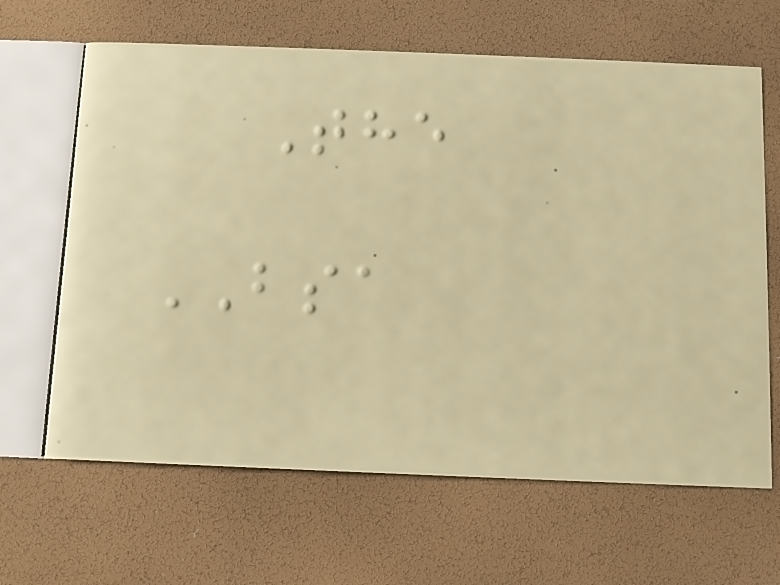The
BSA
